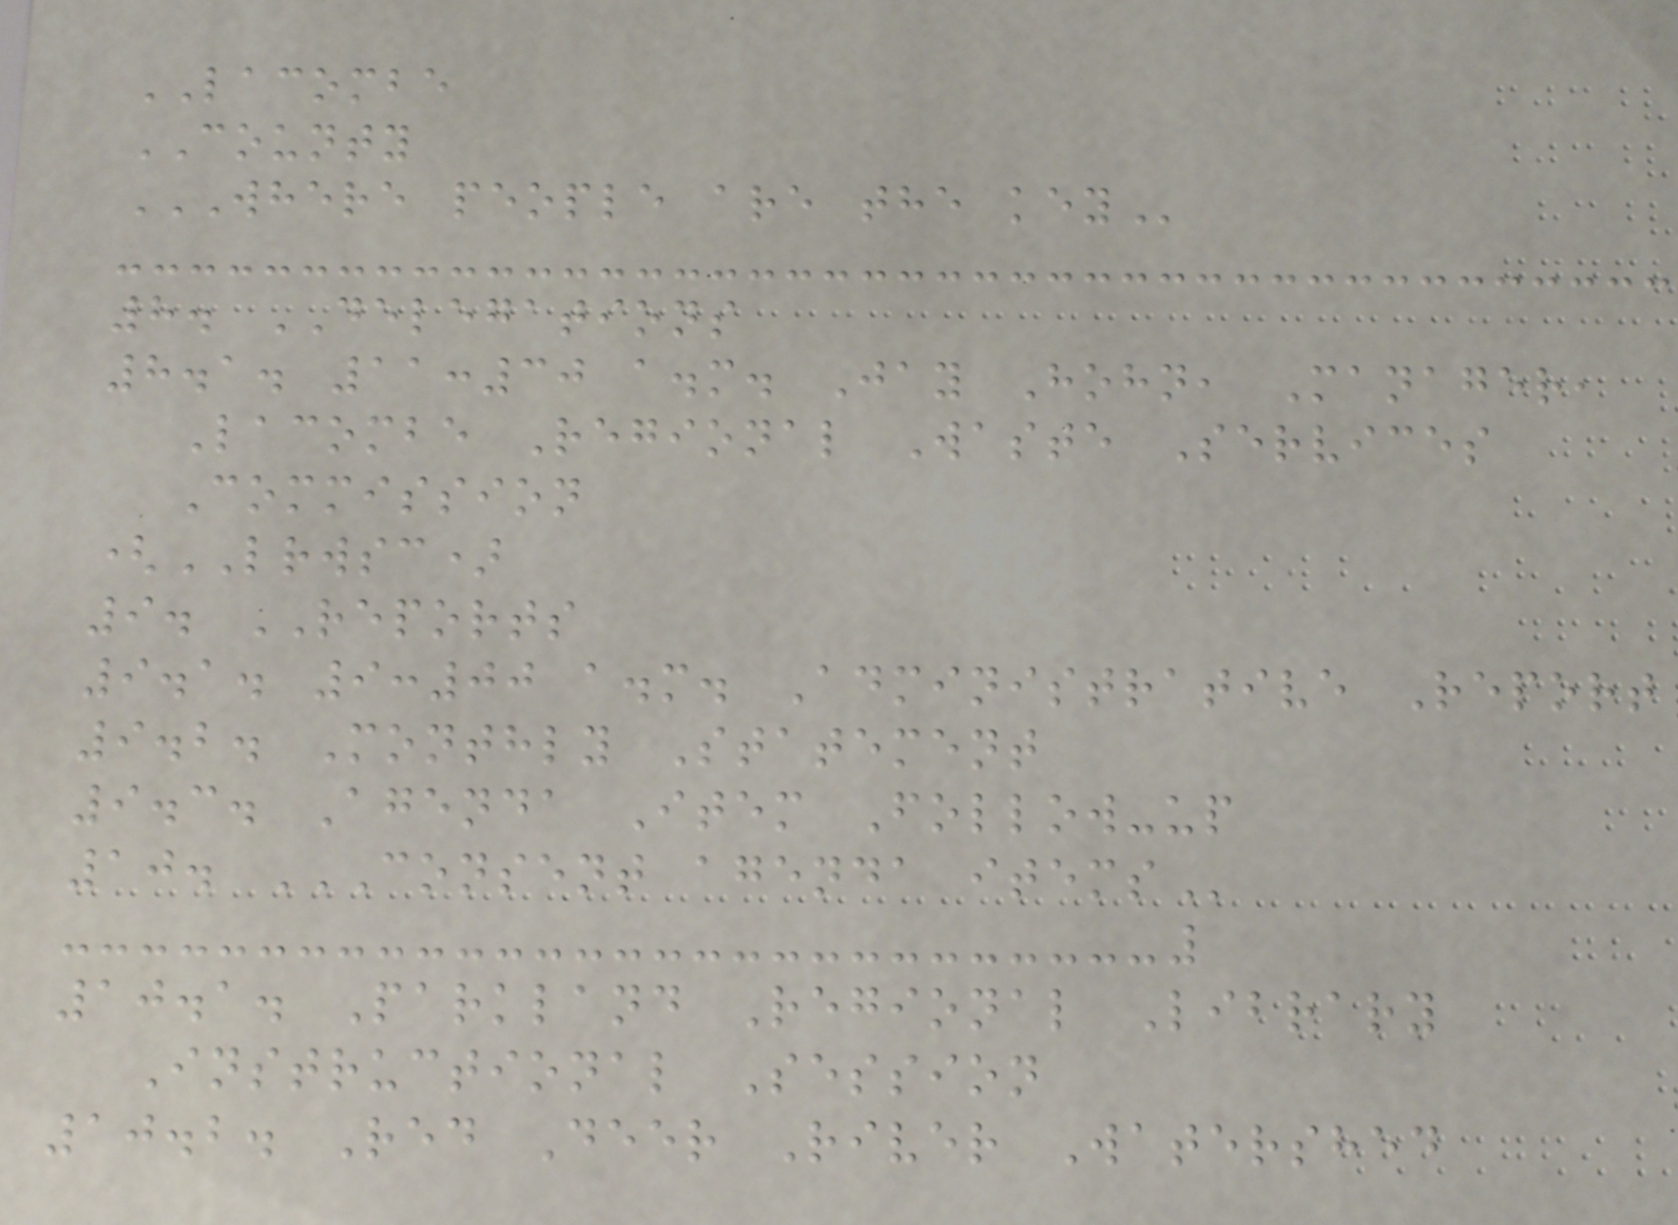LACOMBE
COUNTY
WHERE PEOPLE ARE THE KEY
8. DELEGATIONS
8.1. 11:30 a.m. Jay Hohn, Manager,
Lacombe Regional Waste Services
Commission
(LRWSC)
9. REPORTS
9.1. 9:00 a.m. Administrative Report
9.2. Monthly Statement
9.3. Agenda Item Follow-up
10. CONSENT AGENDA ITEMS
10.1. Parkland Regional Library
Instructional Session
10.2. Red Deer River Watershed
